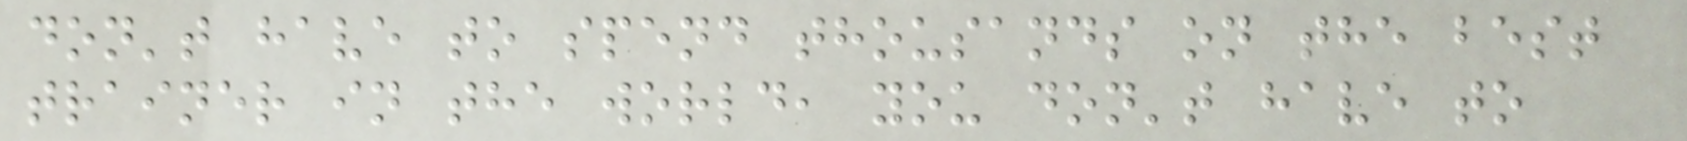don't have to spend thousands on the best
trainer in the world, you don't have to
